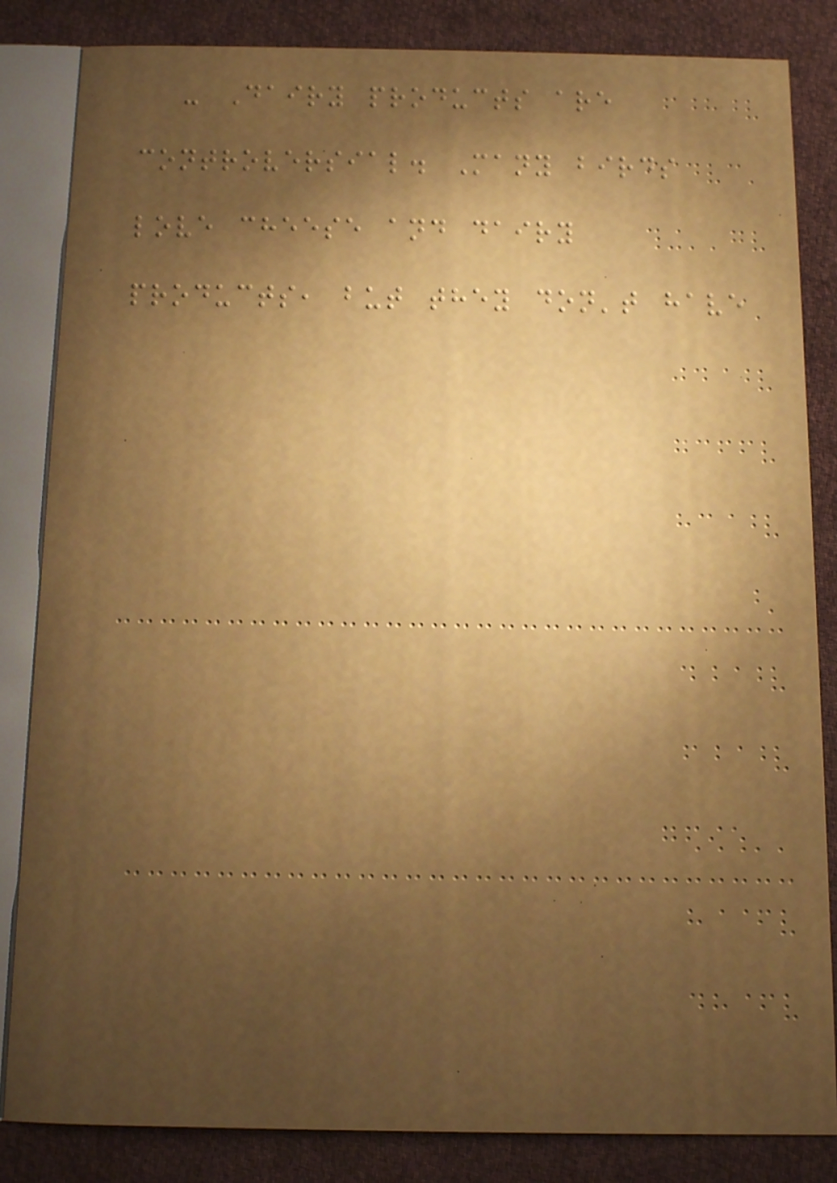- Dairy products are
controversial. Many birds
love cheese and dairy
products, but they don't have
